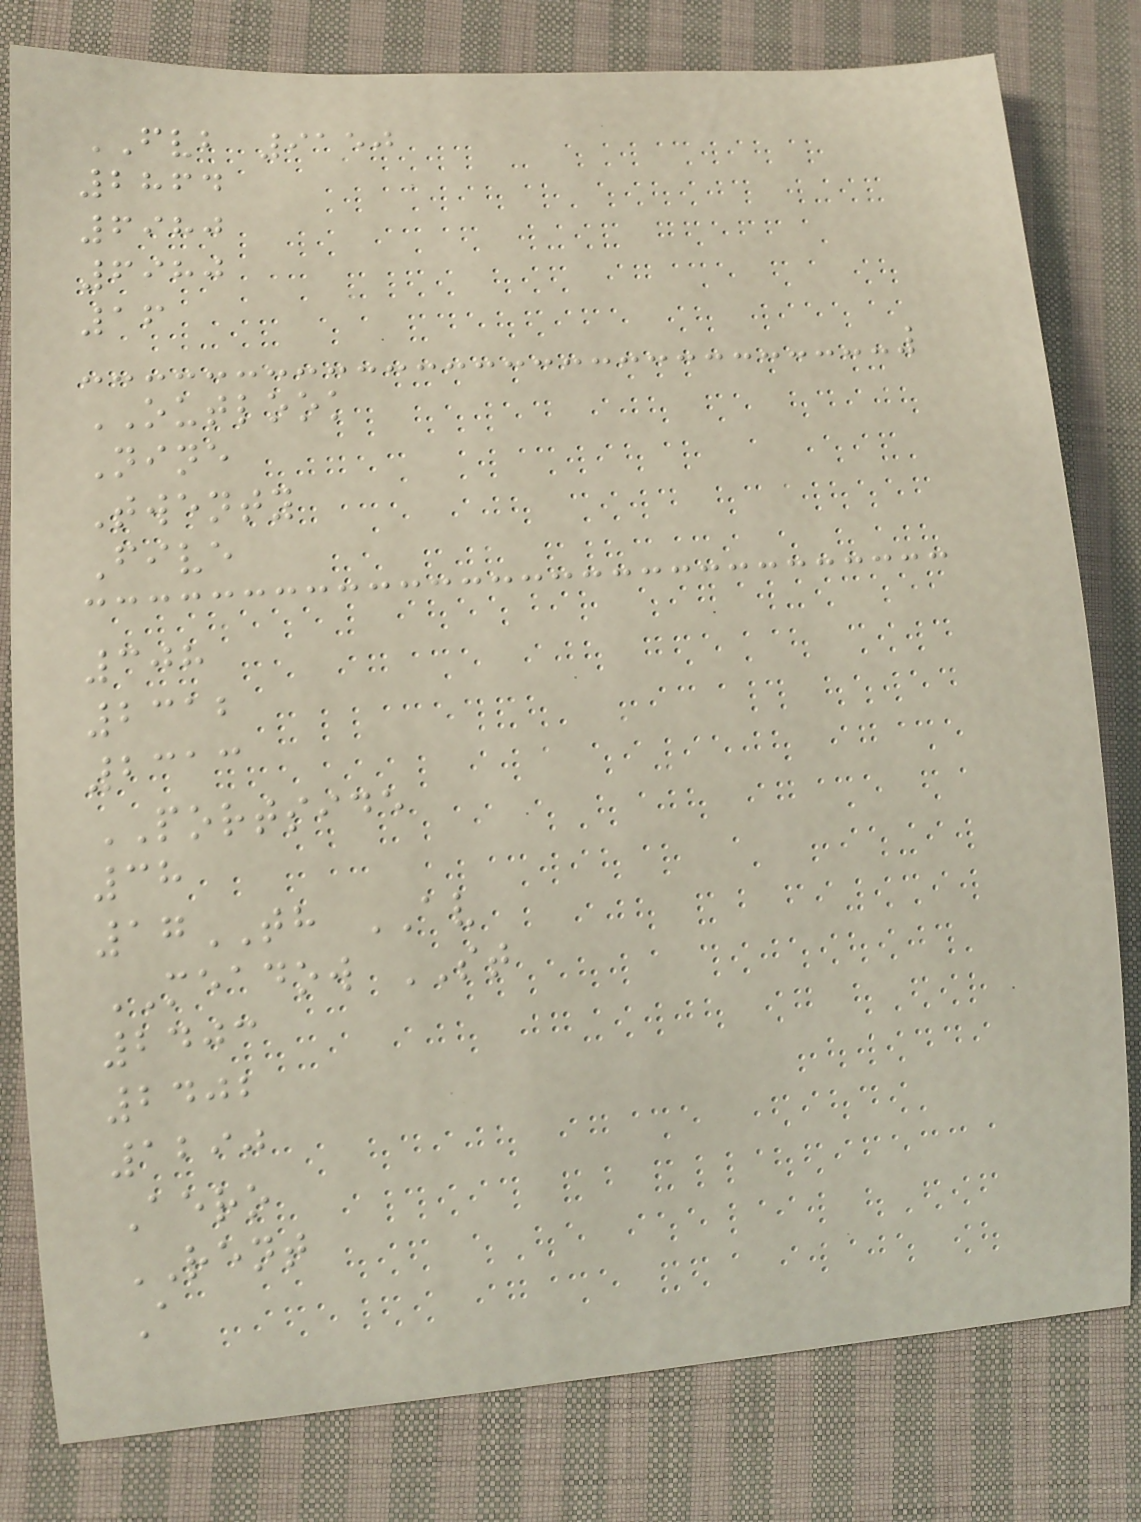FVB 9150
2864
6980
6980
16
OUTLOOK
Nine
Twenty
Five
308
2312
2313
PORTSIDE
38
17TH AV
MEADOW ST
2403
2402
1290
Aero
RENT
A
